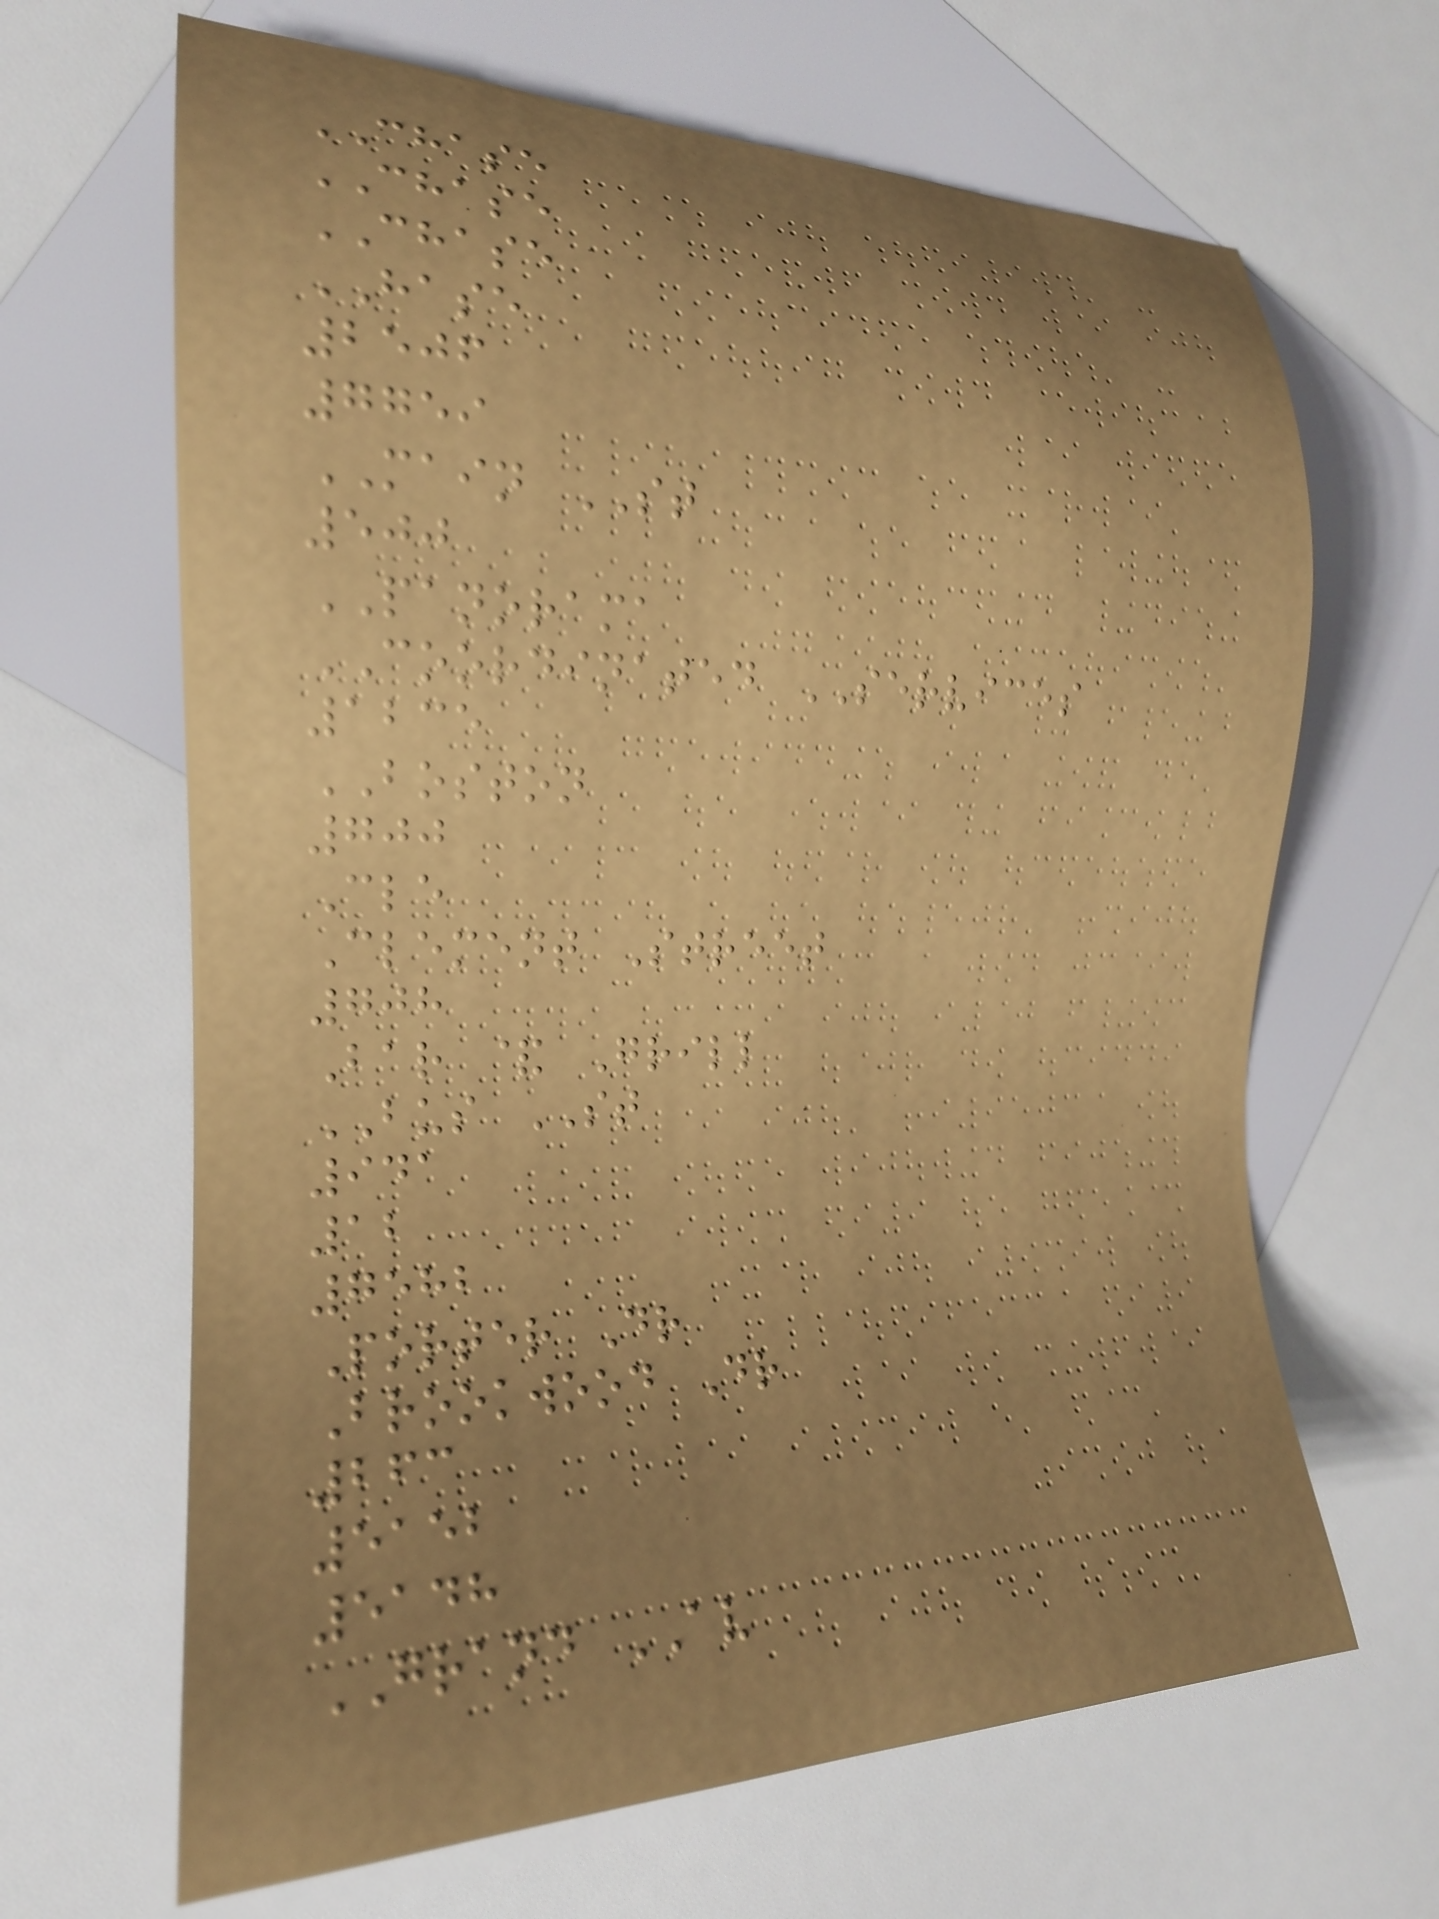CHASE
CHASE
CHASE
HASE
2506
7759
MAIN ST
500
PANORAMA
COORDINATED SERVICES
1235
BOSTON
700
Cle
Clement Street
708
Bar & Grill
BUS ST
941
12
7582
Porter Dr
Brookwood Dr
263
5152
5148
GRAND AV
